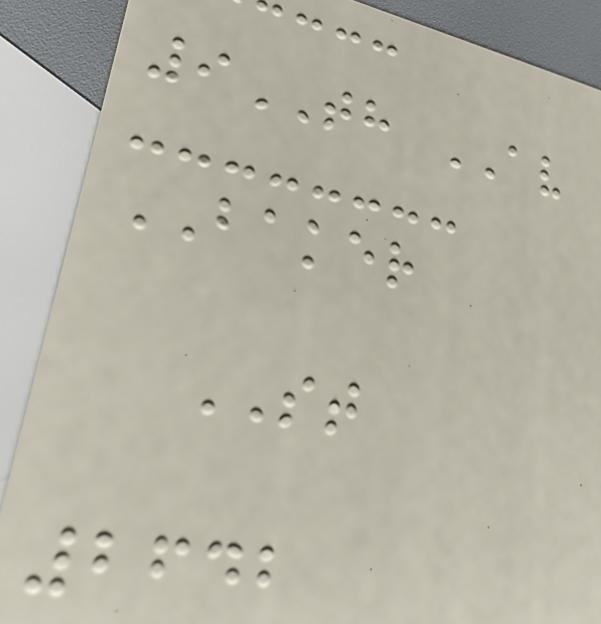9TH AV
BAKER
ST
2642
